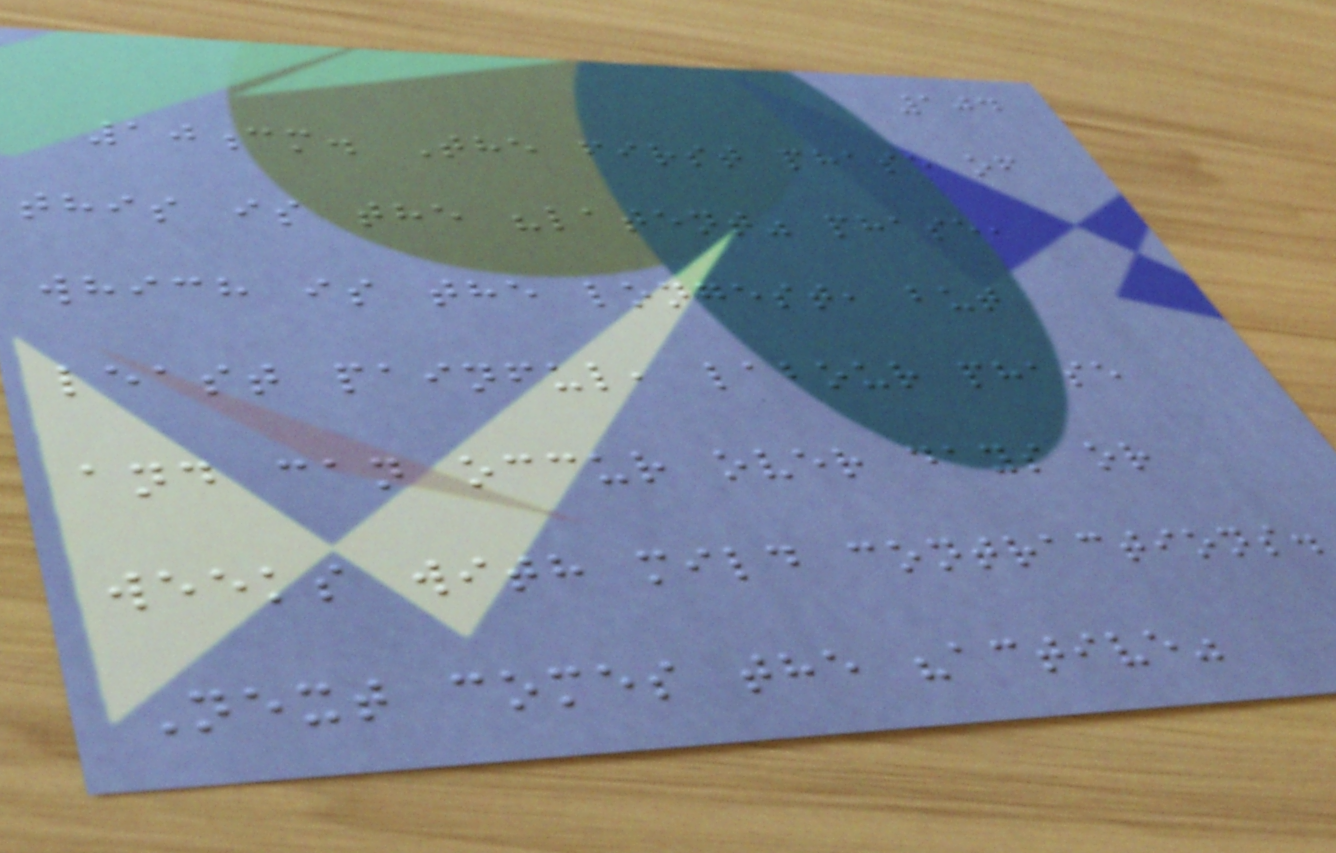104
10cm. The first phase of
this is the "latent" phase,
which is the longest, but
least painful, labour phase
and can occur over days or
weeks with mild contractions.
Next comes the "active"
